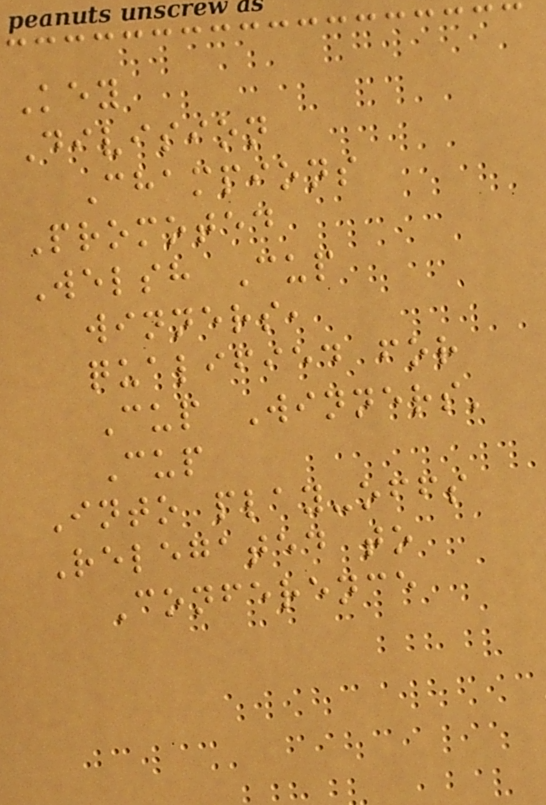Key
Division
Champions
Promoted
Welsh Cup
winners,
qualified for
Cup Winners'
Cup
Into play-offs
Relegated to
Conference
